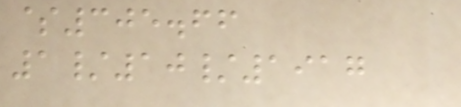$305.66
1/10/1917
